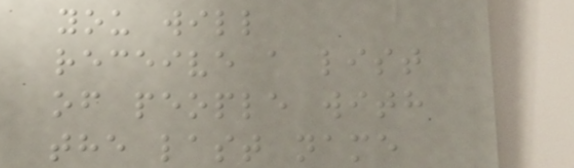you will
receive a list
of people with
the last name
